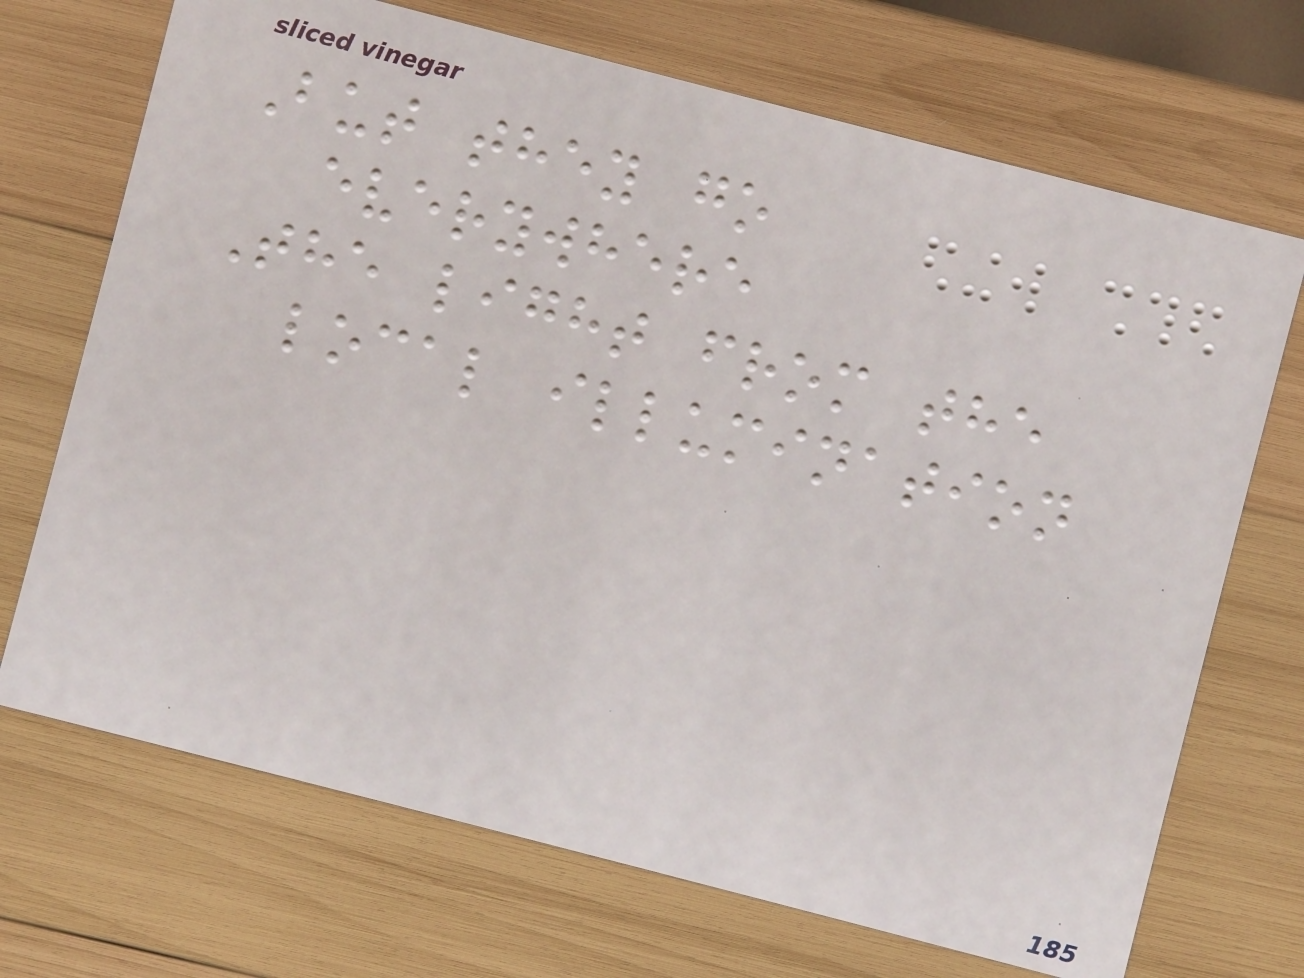But they go
everywhere
The light from the
local illumination
